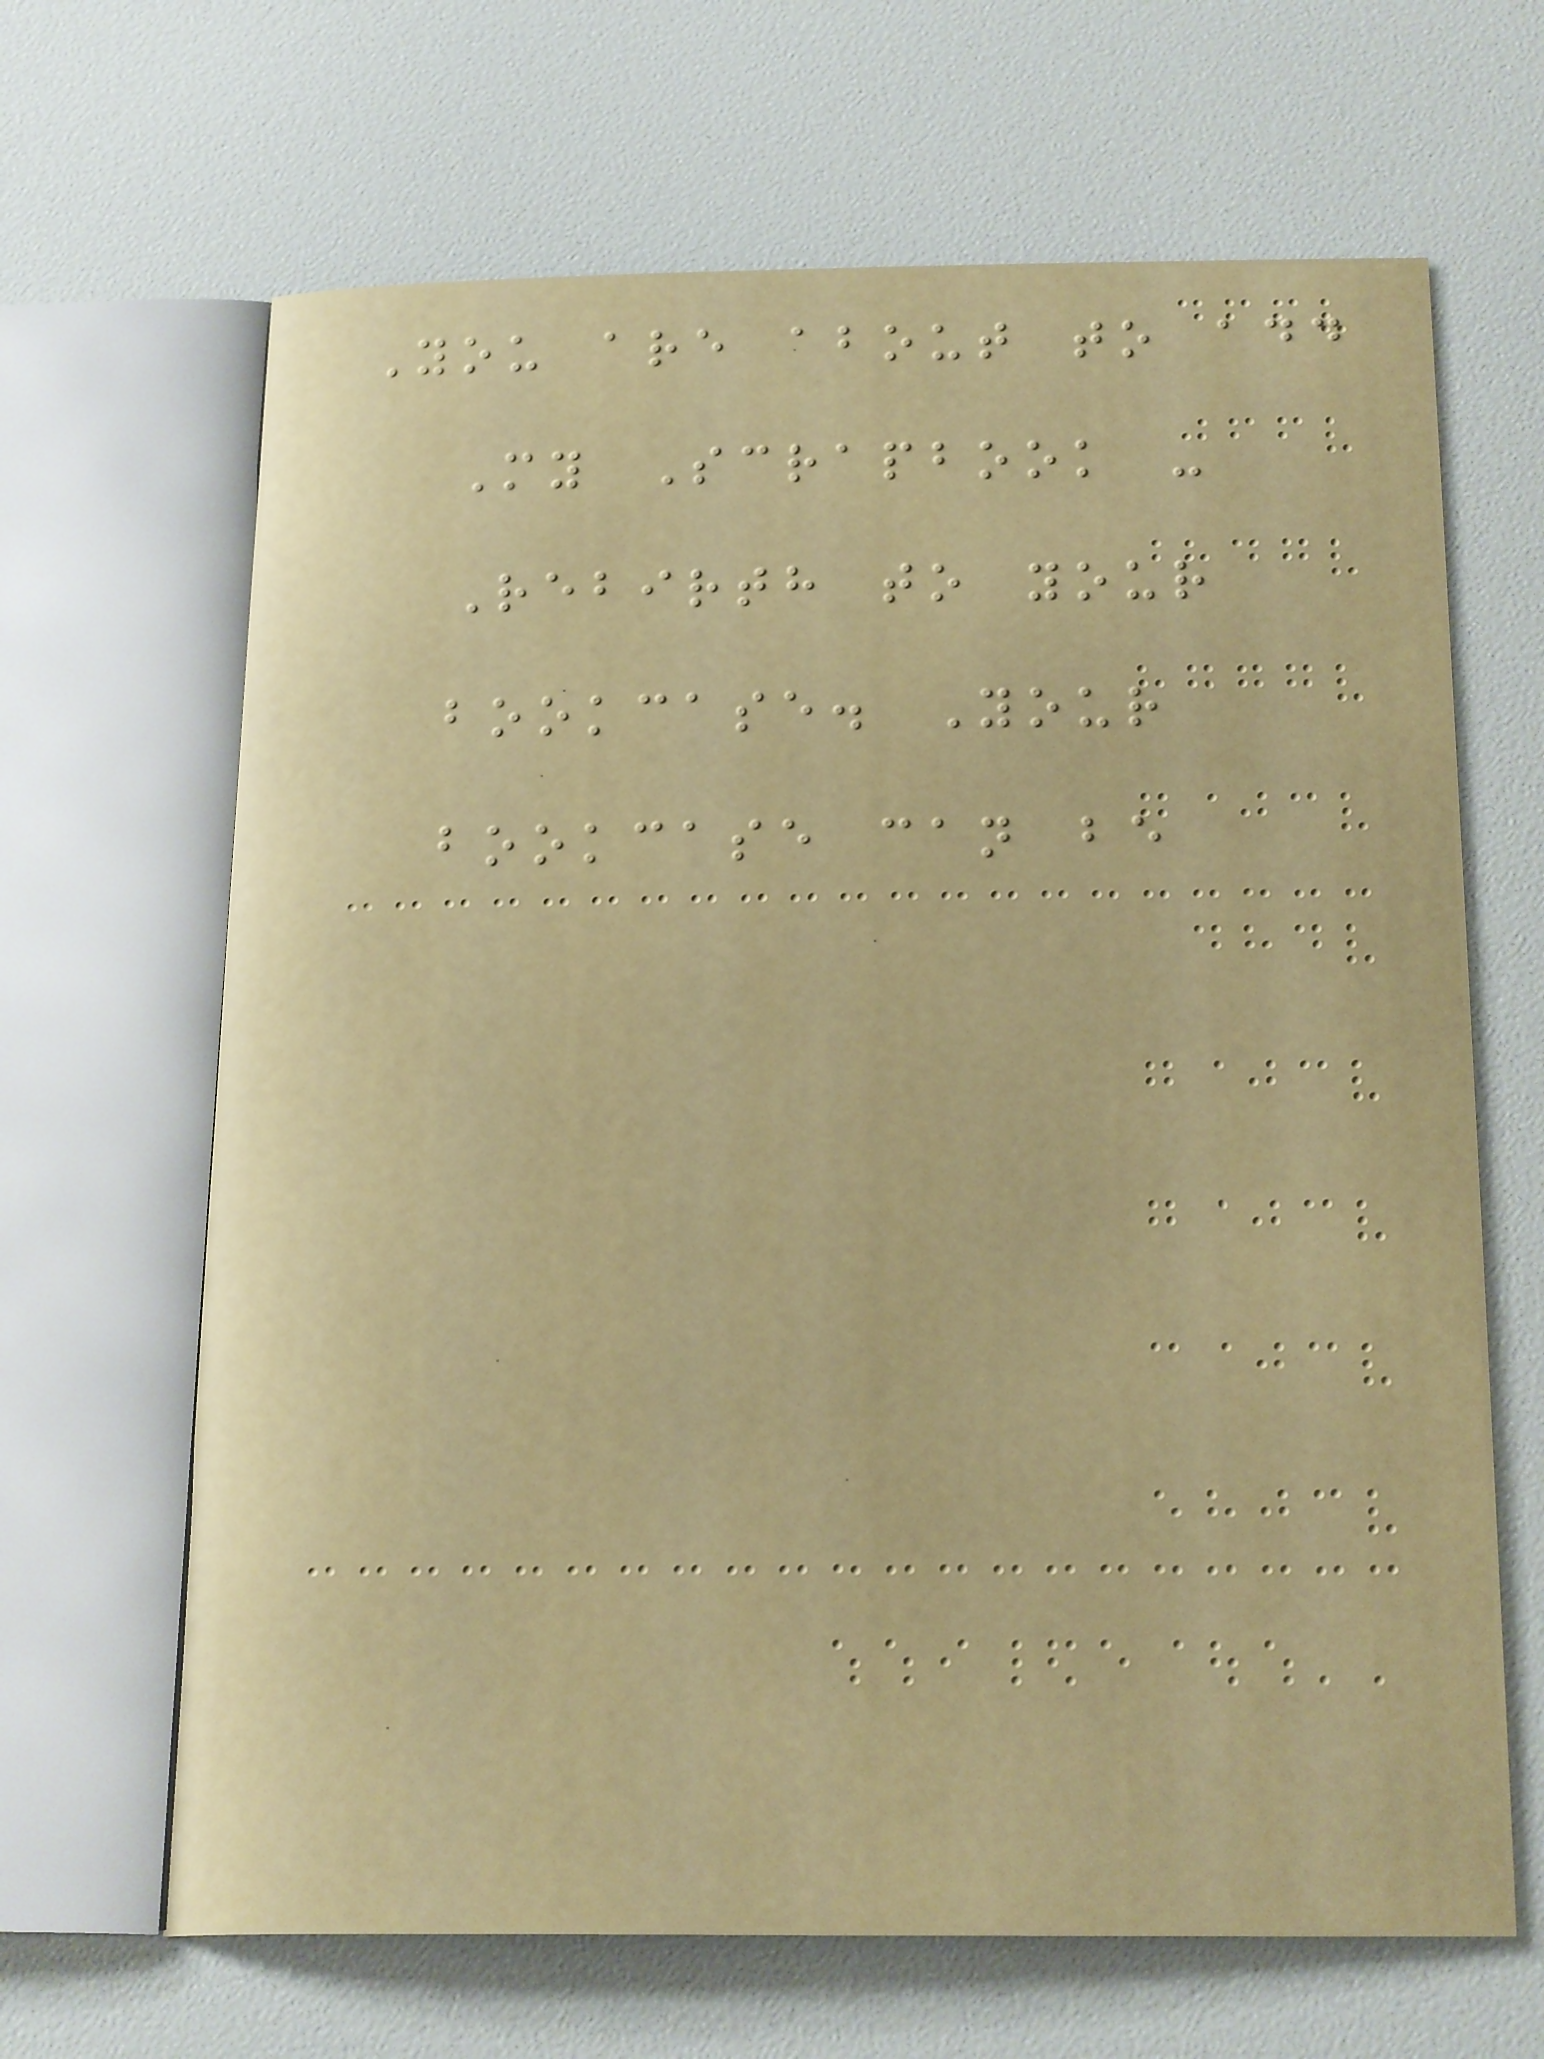You are about to add
My Scrapbook -
Rebirth to your
bookcase. Your
bookcase can be
